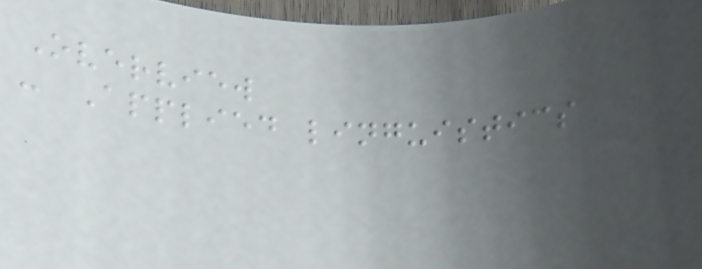Overview
- Applied linguistics
